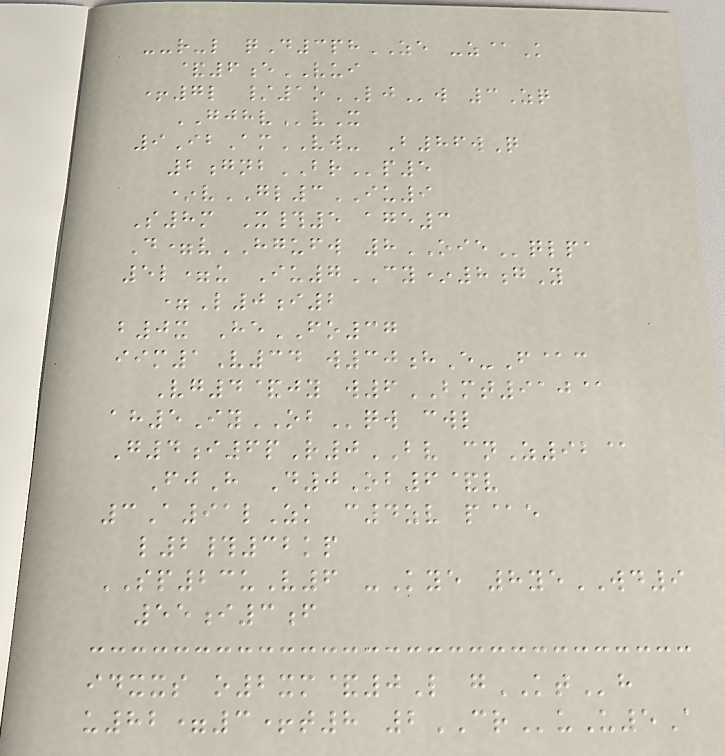--r-l qD3phZE -z@K
&6eVUI
+7l /1oLJw 3Zq
GJHVvX
9IbAmVW- B86wQ
2gnbBRp5
*vGL3IU9
S8m X#5 age3
D=vHGUFW 8OIEqlpa
5l=u Iu7CY*8gY
=L0i2
b0x HeFO37
iim1V34 w30hE-F@c
Vg4&jy w6BMT910@
ah5IyOBqw cwl
G4i6pR0BV cnZ92@
FjH D0Ob6&v
3A91lZk c4zv p@e
l2#32kp
SP23uV6 -Kye 8yeWD9
55i3f
idxxs o2xm&0L gKTh
u82=3+t8 2CRuU5A
